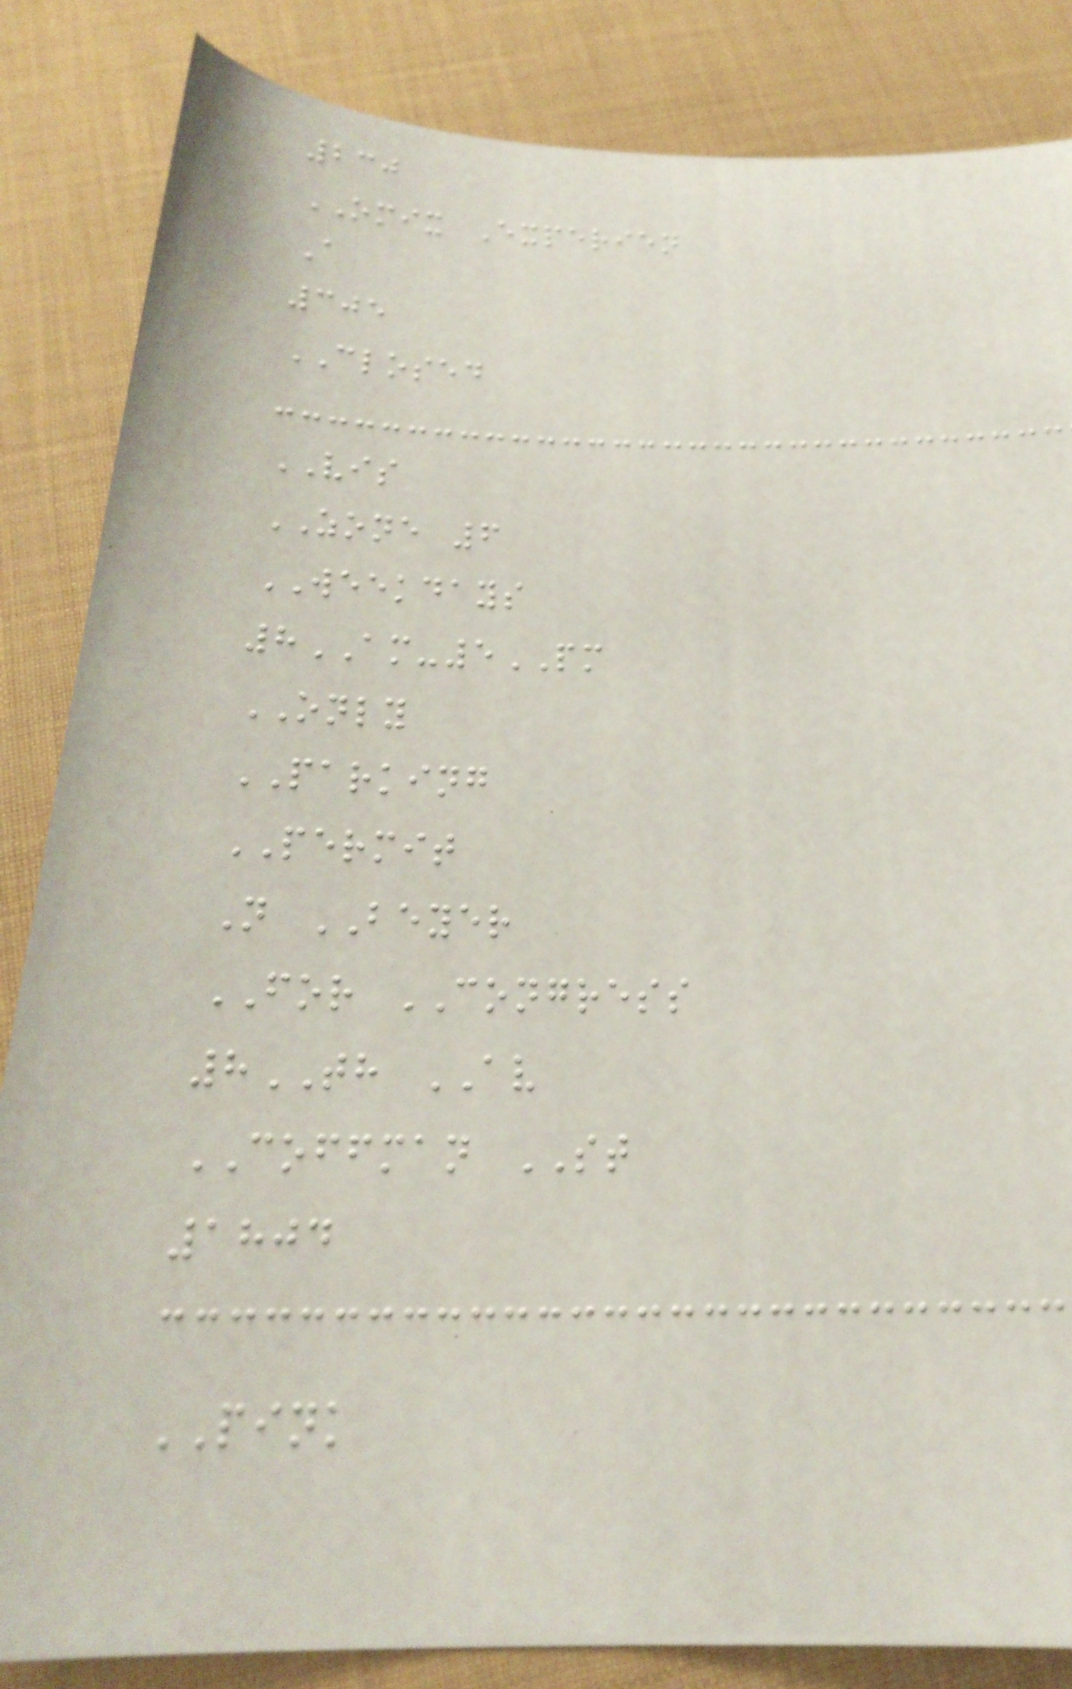230
OMIX Experien
A
305
CLOSED
VIS
ZONE 6
WEEKDAYS
8AM-5PM
ONLY
PARKING
PERMIT
N BEYER
FOR CONGRESS
8TH AV
COFFMAN ST
1804
PINK
